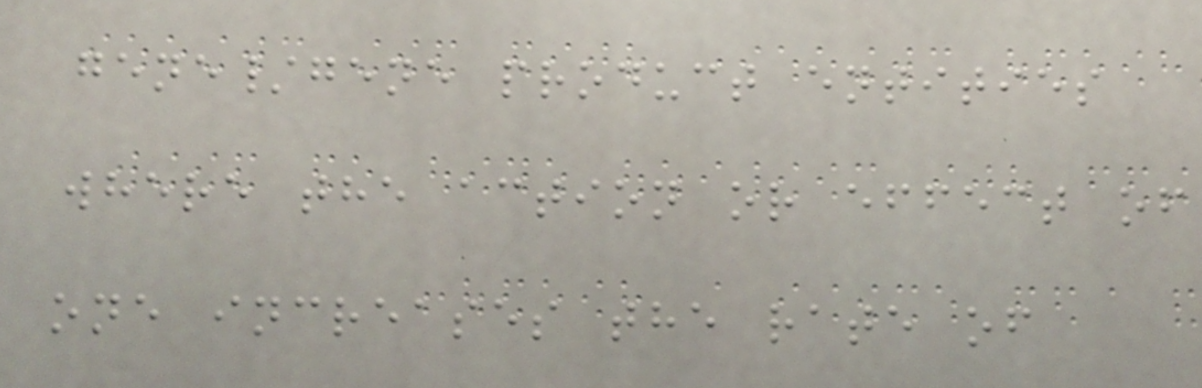gene/gene product entities
where the action or effect of
one increases the rate of
